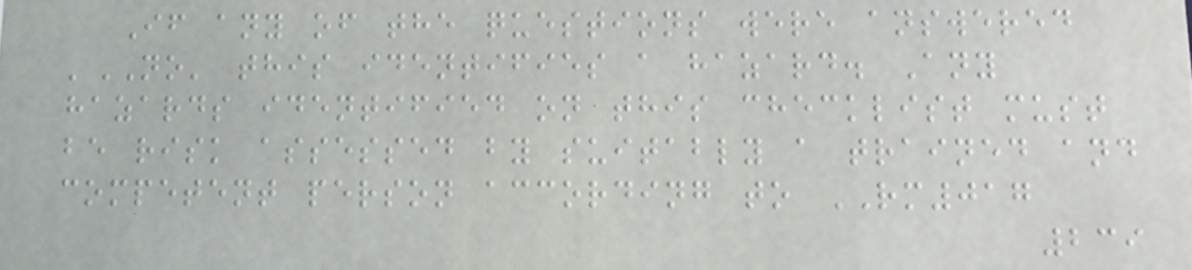If any of the questions were answered
'NO' this identifies a hazard. Any
hazards identified on this checklist must
be risk assessed by suitably a trained and
competent person according to RM017
239
